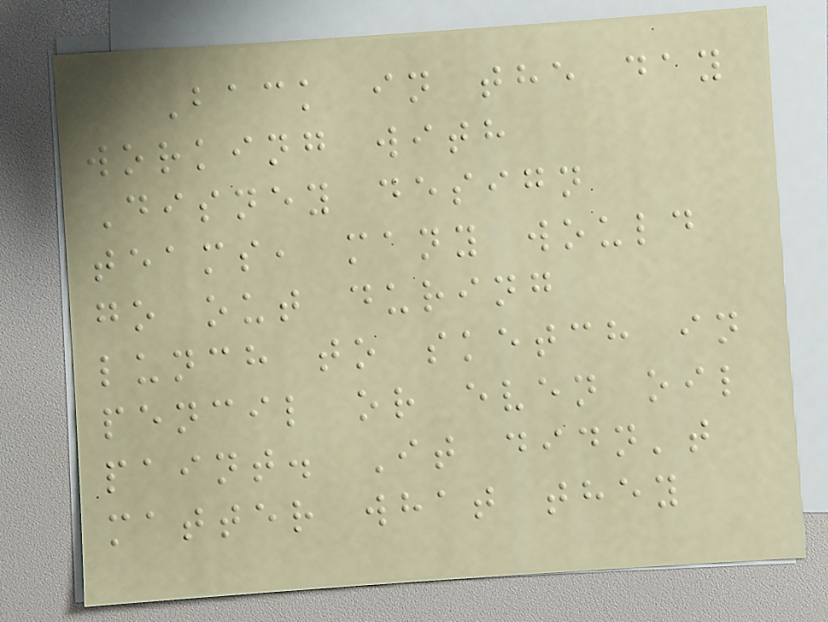Back in the day
working with
Disney design
teams, many would
go out during
lunch to sketch in
pencil or even oil
paint. It didn't
matter what they
